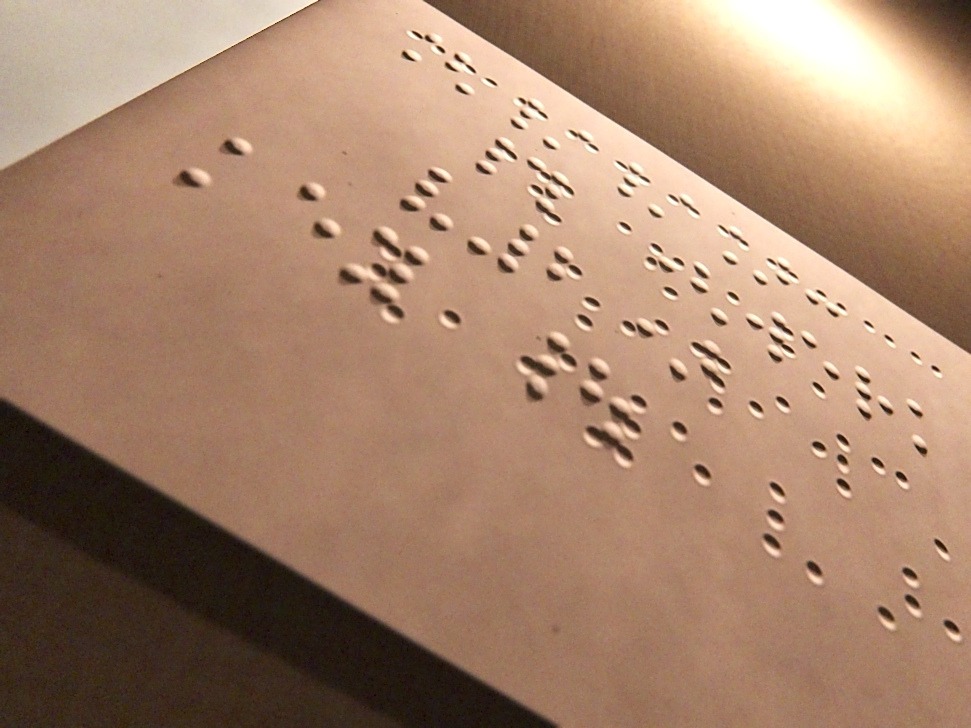[//]:
# (werk
v2)
key |
